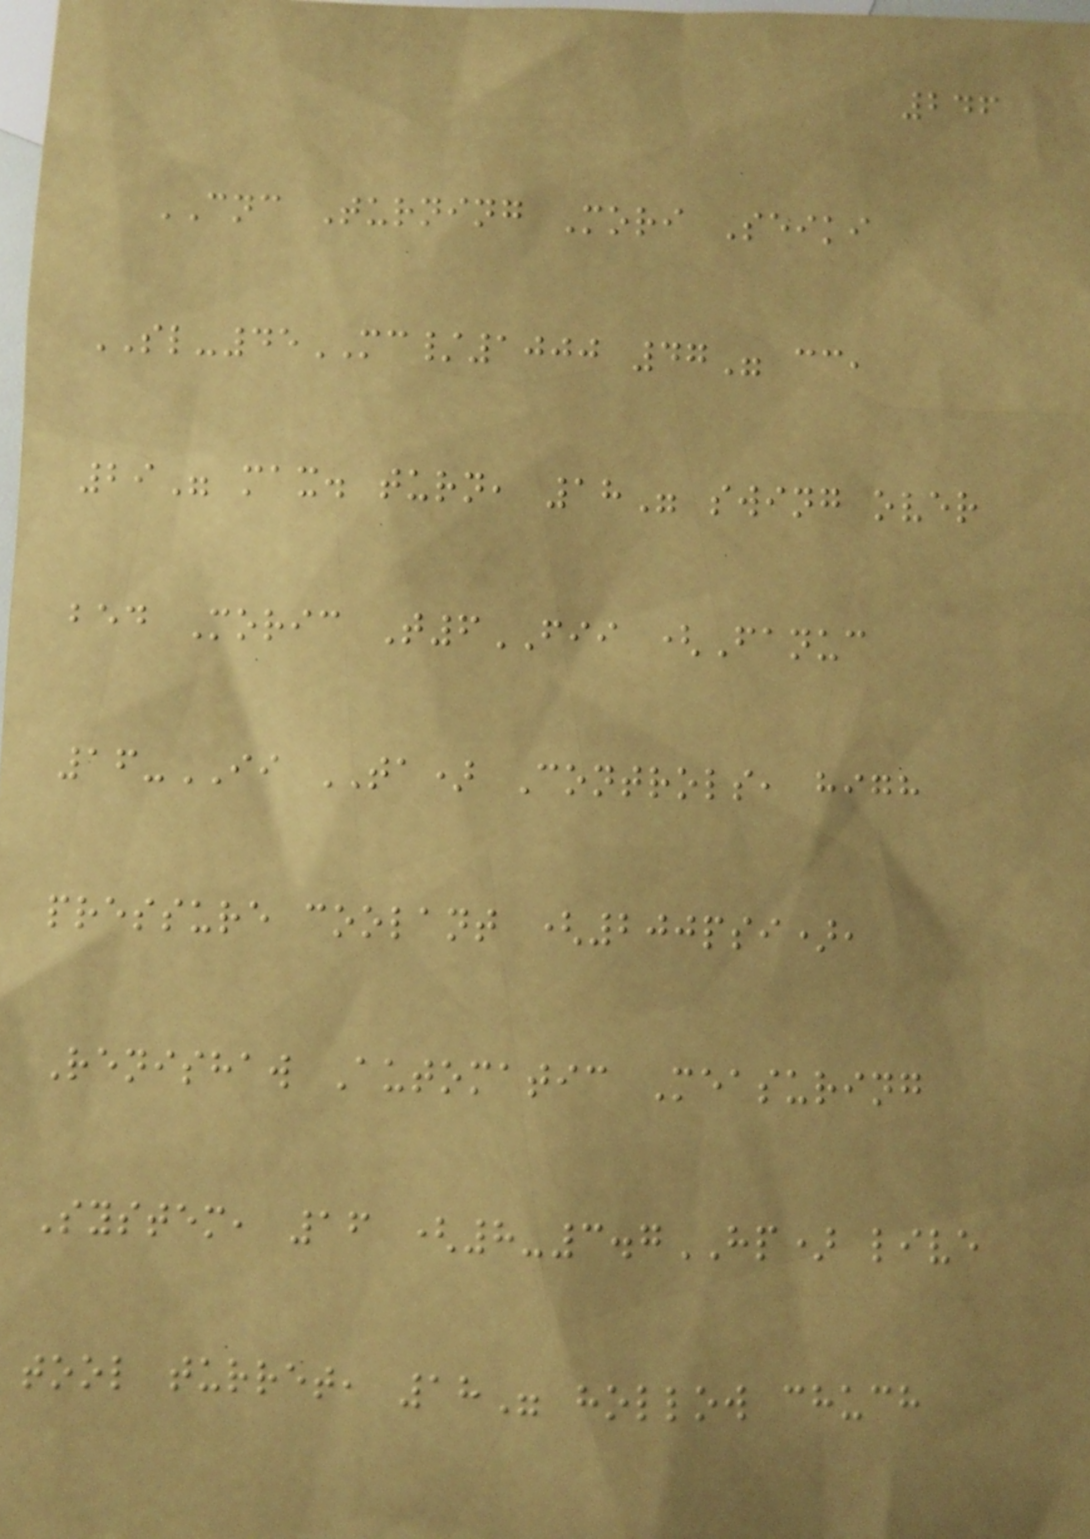246
CNC Turning Mori Seiki
SL-45MC/1000 47" cc,
29" max. turn, 18" swing over
bed Moric T6FII (Fanuc
16-II TA) Controls, high
pressure coolant (200psi),
Renishaw Automatic Measuring
System, 16 (8-3.7HP) live
tool turret, 18" hollow chuch
